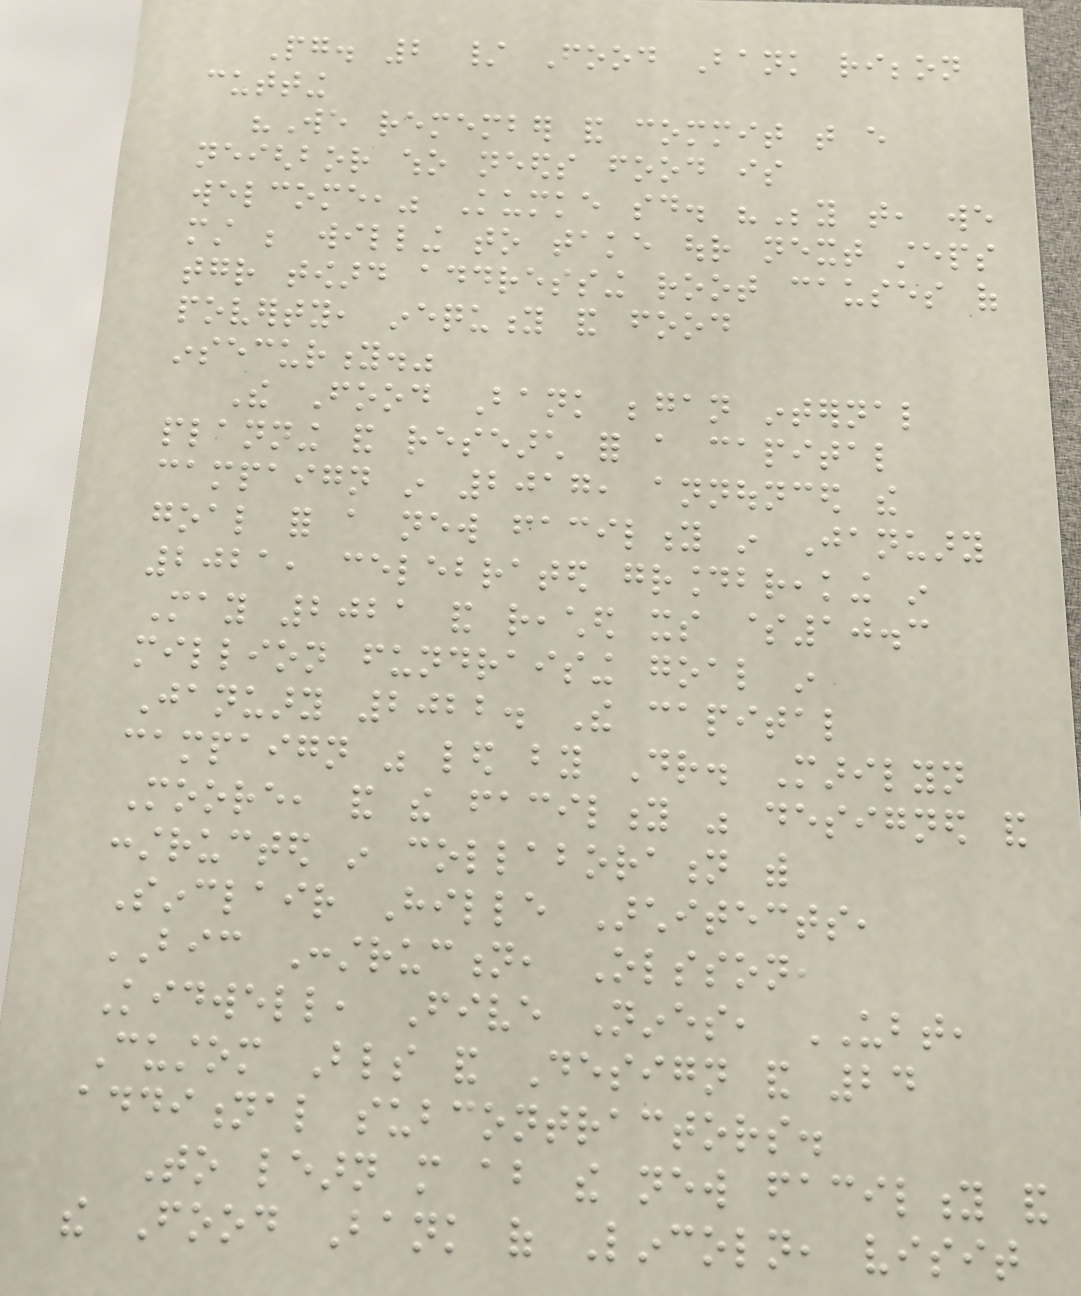Pg. 2 / Food Bank ribbon
cutting
"We remember and commit that every
neighbor who needs food is
welcome," Kumke said. "Beyond that, we
must be willing to take our next steps
together toward addressing root causes of
poverty, inequity and food
insecurity."
The Food Bank began internal
planning and research for a capital
campaign in 2017, announced the
goal for a new facility in January
2021, celebrated groundbreaking in
May 2021 and reached its $10.3
million fundraising goal in
January 2022. The capital
campaign was led by Dr. Marilyn
Moore, and the facility was designed and
constructed in collaboration with
Sinclair Hille Architects,
BIC Construction, Olsson,
Kidwell, Five Nines, UBT,
Custom Blinds and Design and 24
additional subcontractors.
To learn more about the new facility and
the Food Bank of Lincoln, visit
